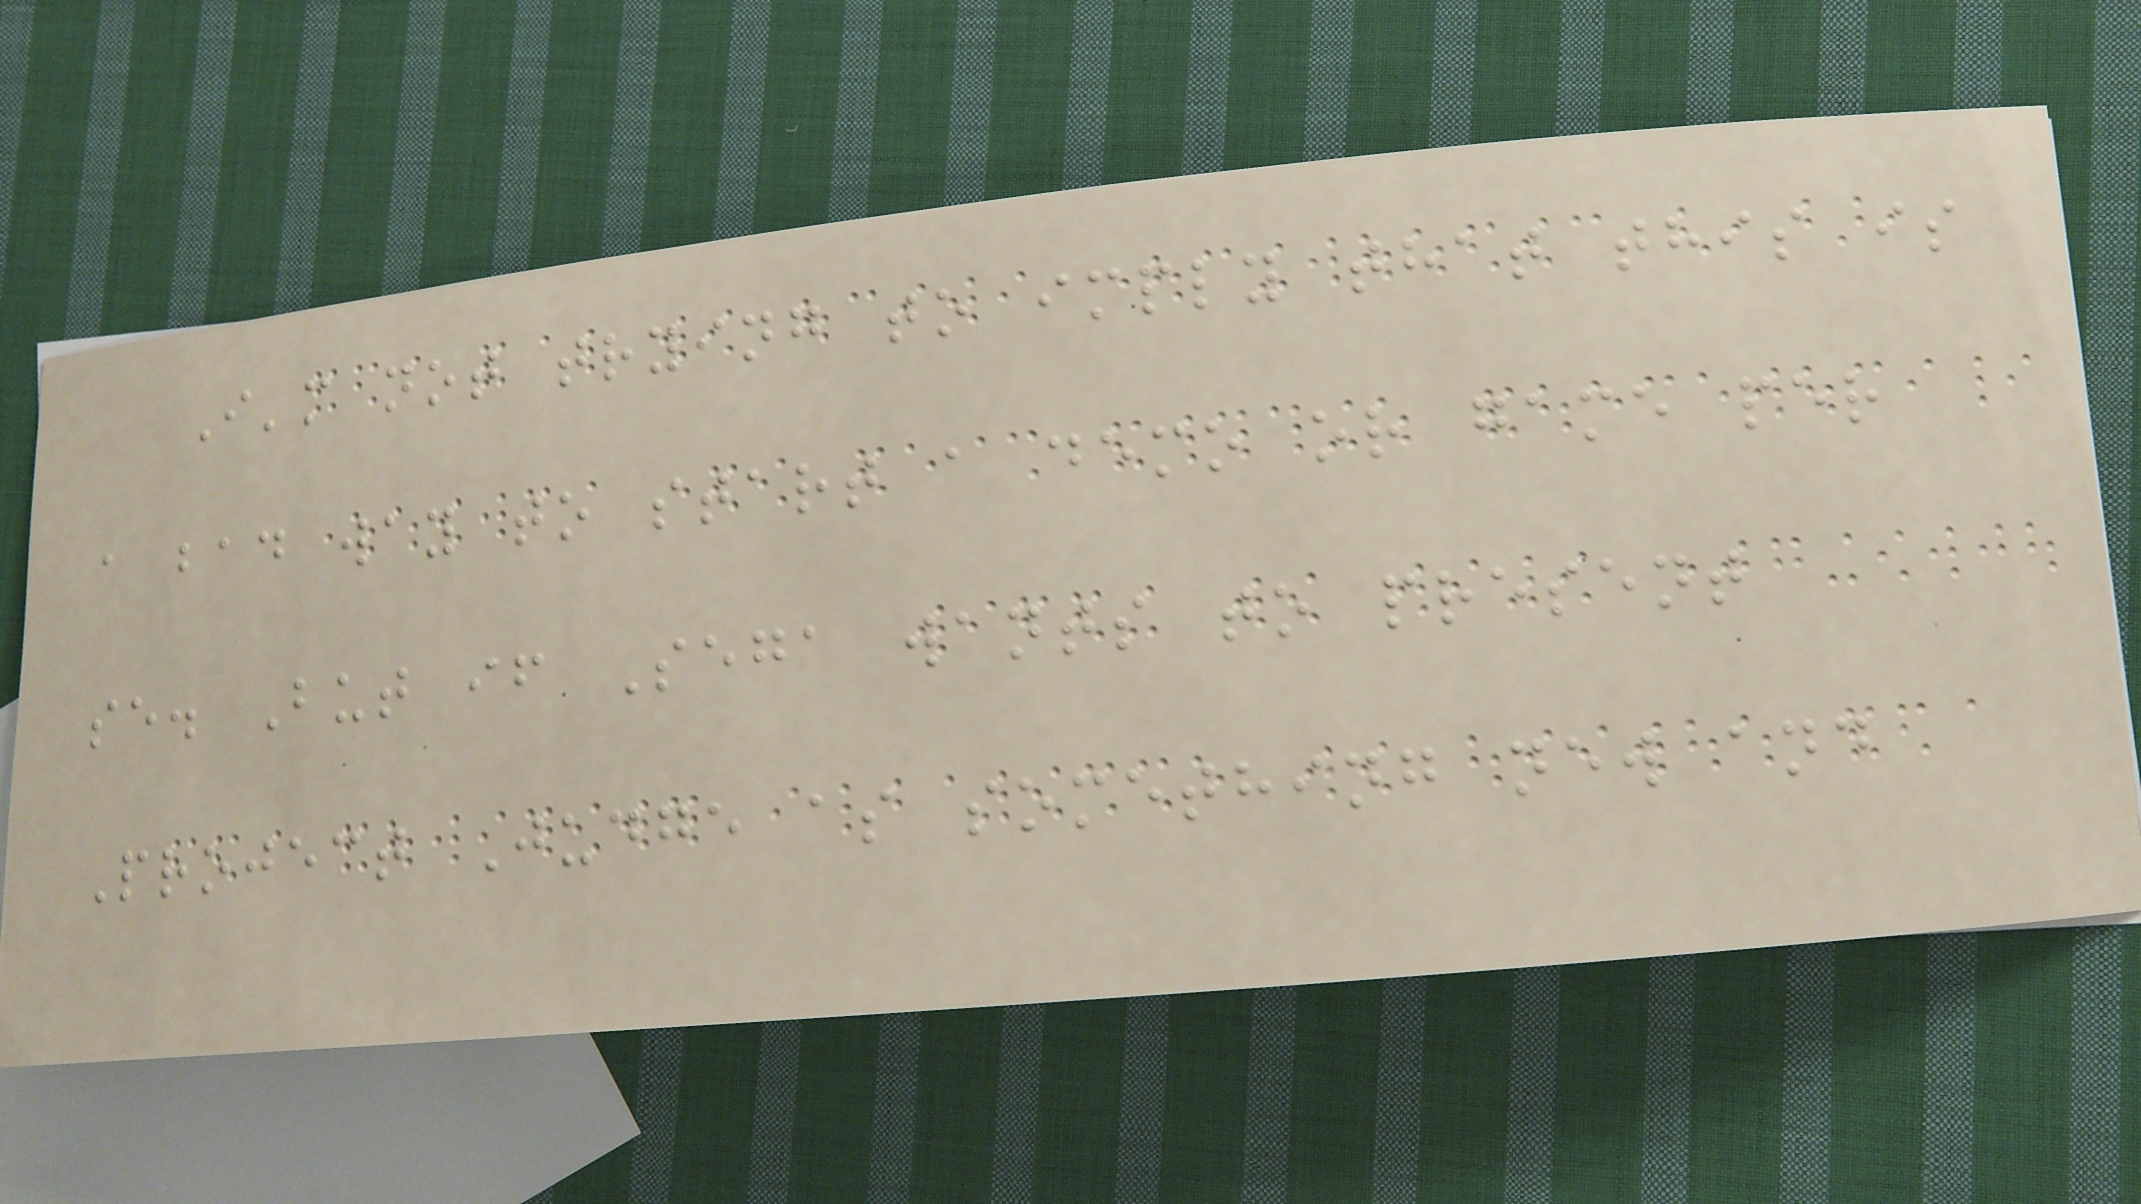I'm not trying to imply that this is
a bad way to start a demo or game per
se. But if Sega wants to present
Project Judge as something new and
